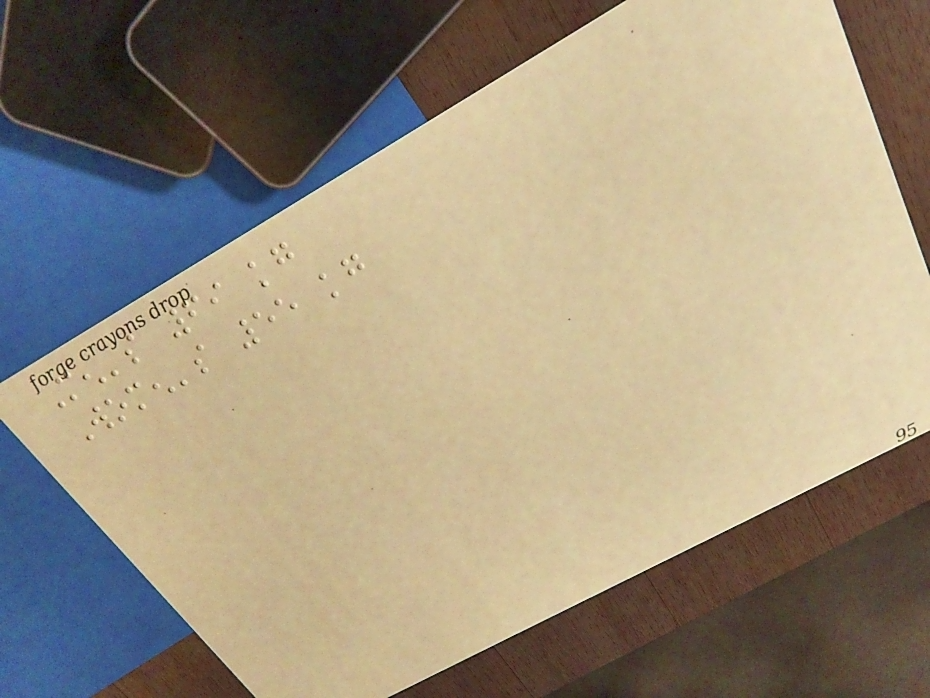Men's 69 kg
Women's 55 kg
